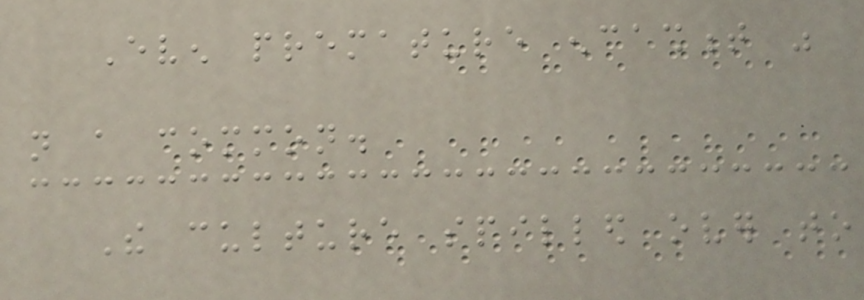Even premature encashment was
not a common.
The culture spilled over to
